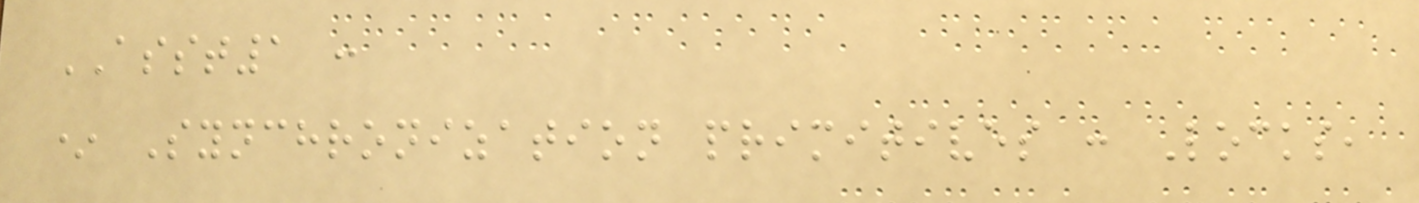ASST1 :
* Synchronization primitives : Locks,
